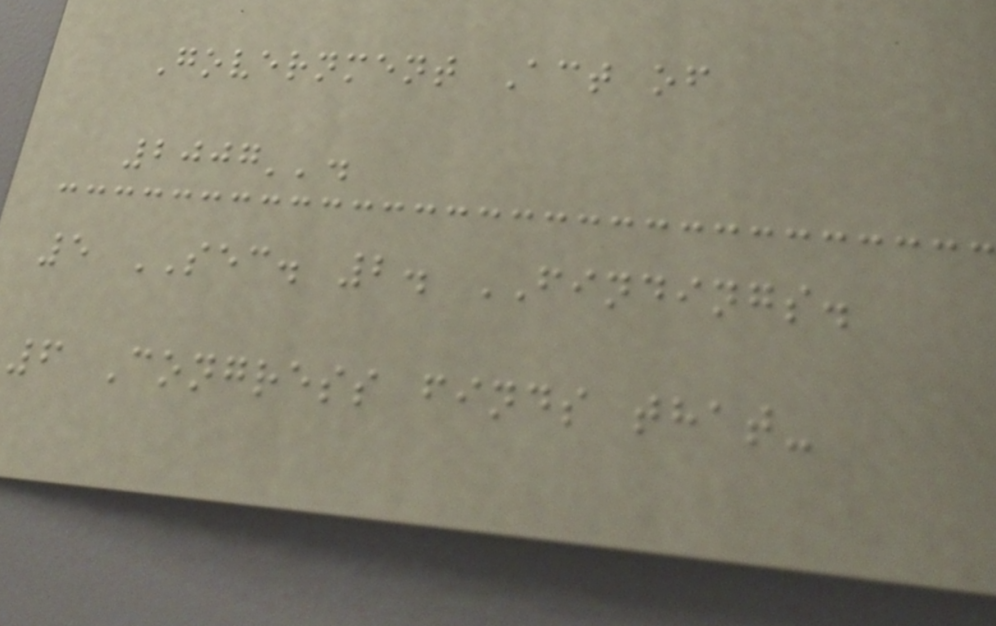Government Act of
2007''.
5 SEC. 2. FINDINGS.
6 Congress finds that-
